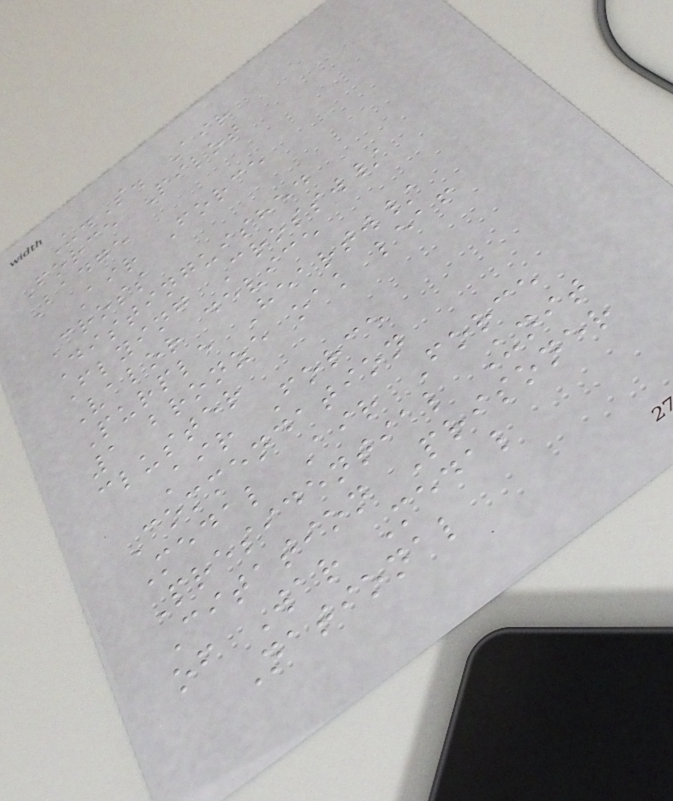U.S. Air
Force Pilot
Badge
Air Force
Cross
Distinguished
Flying Crossw/
Valor device
Purple Heartw/
1 bronze oak leaf
cluster
Air Force
Commendation
Medal Air Force
Presidential Unit
Citation Prisoner
of War Medal
National
